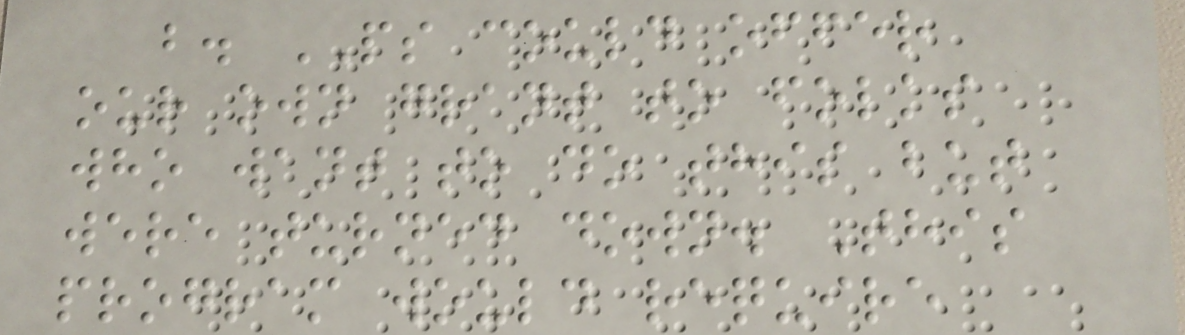b. PS could offer
our own grant to folks
who want to do this but
were turned down. This
program would require
